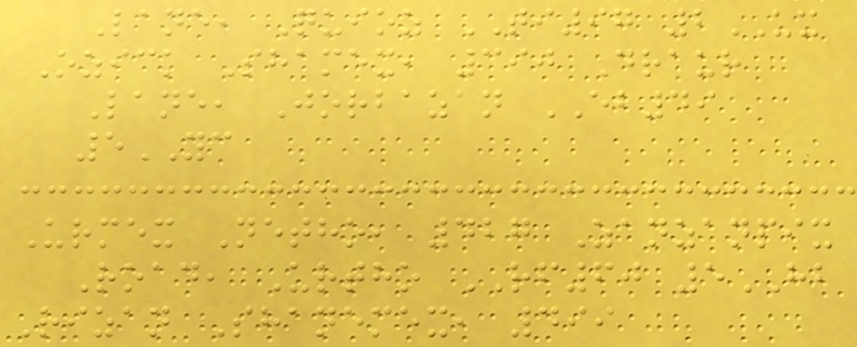Lane, Quioz TI97 2UX
Ozick Shamex, 390 Draur
Lane, Jorbazan EB49
5YC
Urmex Netho, 427 Zanzanpix
Road, Urtho RF60 5HB
Rizan Shanemex, 499
